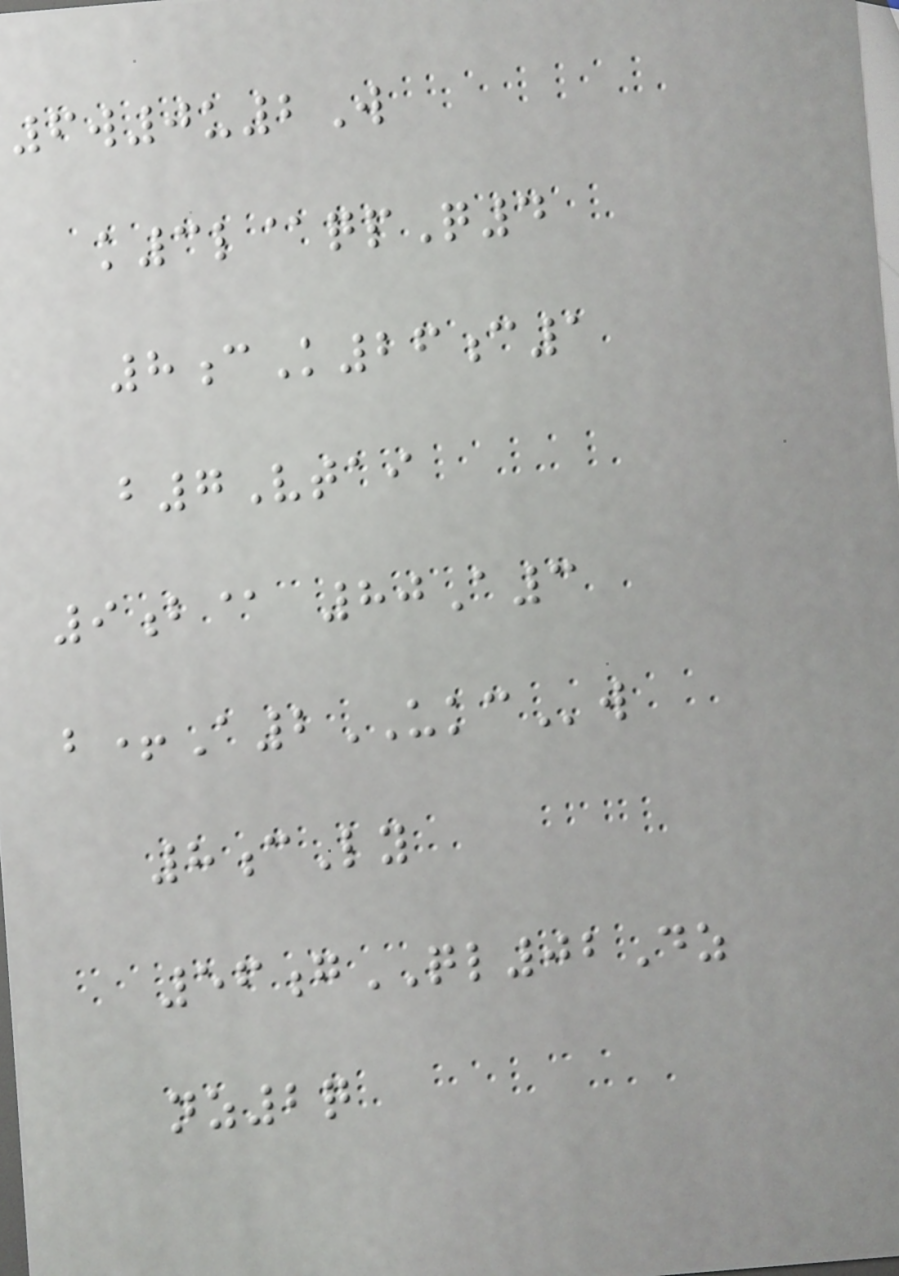6w0u2W
k3l@qpQ4
8cK26c1
b7Vtai
9b@ 80A3
b+A2UKCw
8cLy
56gQL02Dz
nz2q
